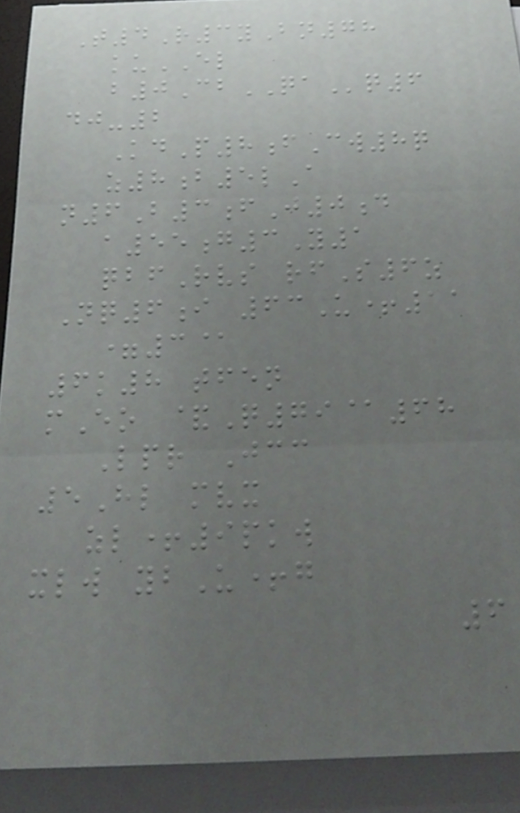T4R3yBn78
kuEL
b0CbQAq6
dj-2
KdP8fCw8q
z8b5lA
n6B3fJ0d
a55g3Y1
qbfRvs rfS6z
Nq6i 63U+11
=3@
6k8 tfen
mEo &Q79@68
Lpr Jcc
5Hl mvx
zl+9pkw
xlw ybU+g
6
